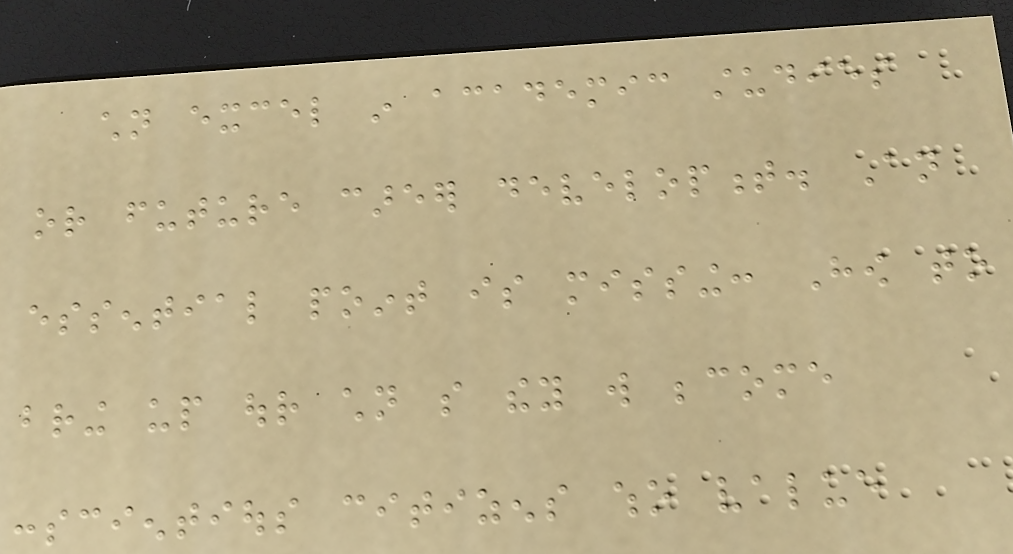children excel in academic studies
or future career development. An
essential point is missing: How to
bring up our children so they will become
conscientious citizens who value
